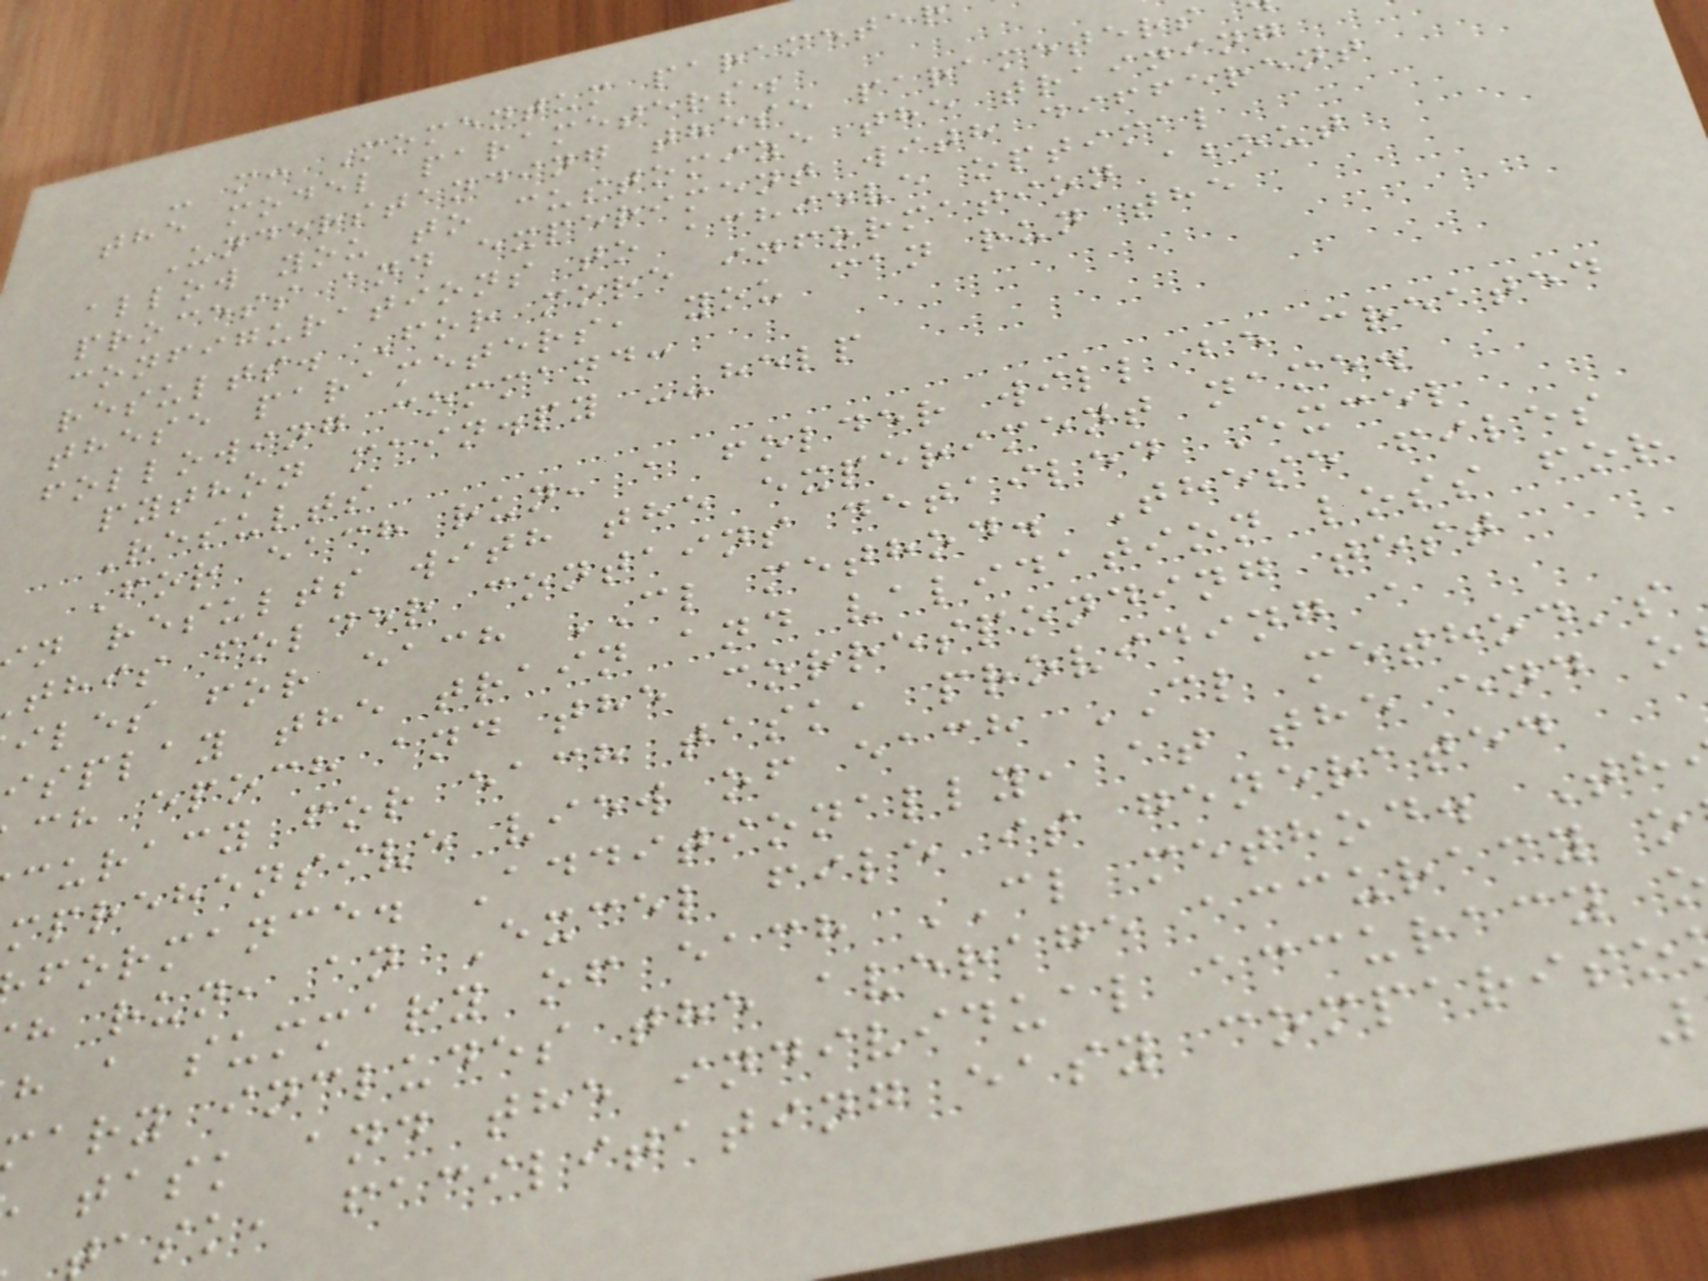- m: Momentum paramete
the model parameters.
Understanding these parameters
allow you to customize the training
process and experiment with different
configurations to achieve optimal
results. For more information about
these parameters, you can run the
following command:
python main.py --help
Results
For each run, a folder will be created
n results with the experiment name.
this folder contains detailed Excel
iles for each CL method. These files
isplay the train and validation loss for
ch epoch and the corresponding test
curacy for each task, providing a
mprehensive view of each CL method's
formance. Additionally, at the end o
h run, an Excel file is generated
h a summary of each CL method. Th
ary includes the average accuracy o
task and the individual accuracy
ask, facilitating easy compariso
